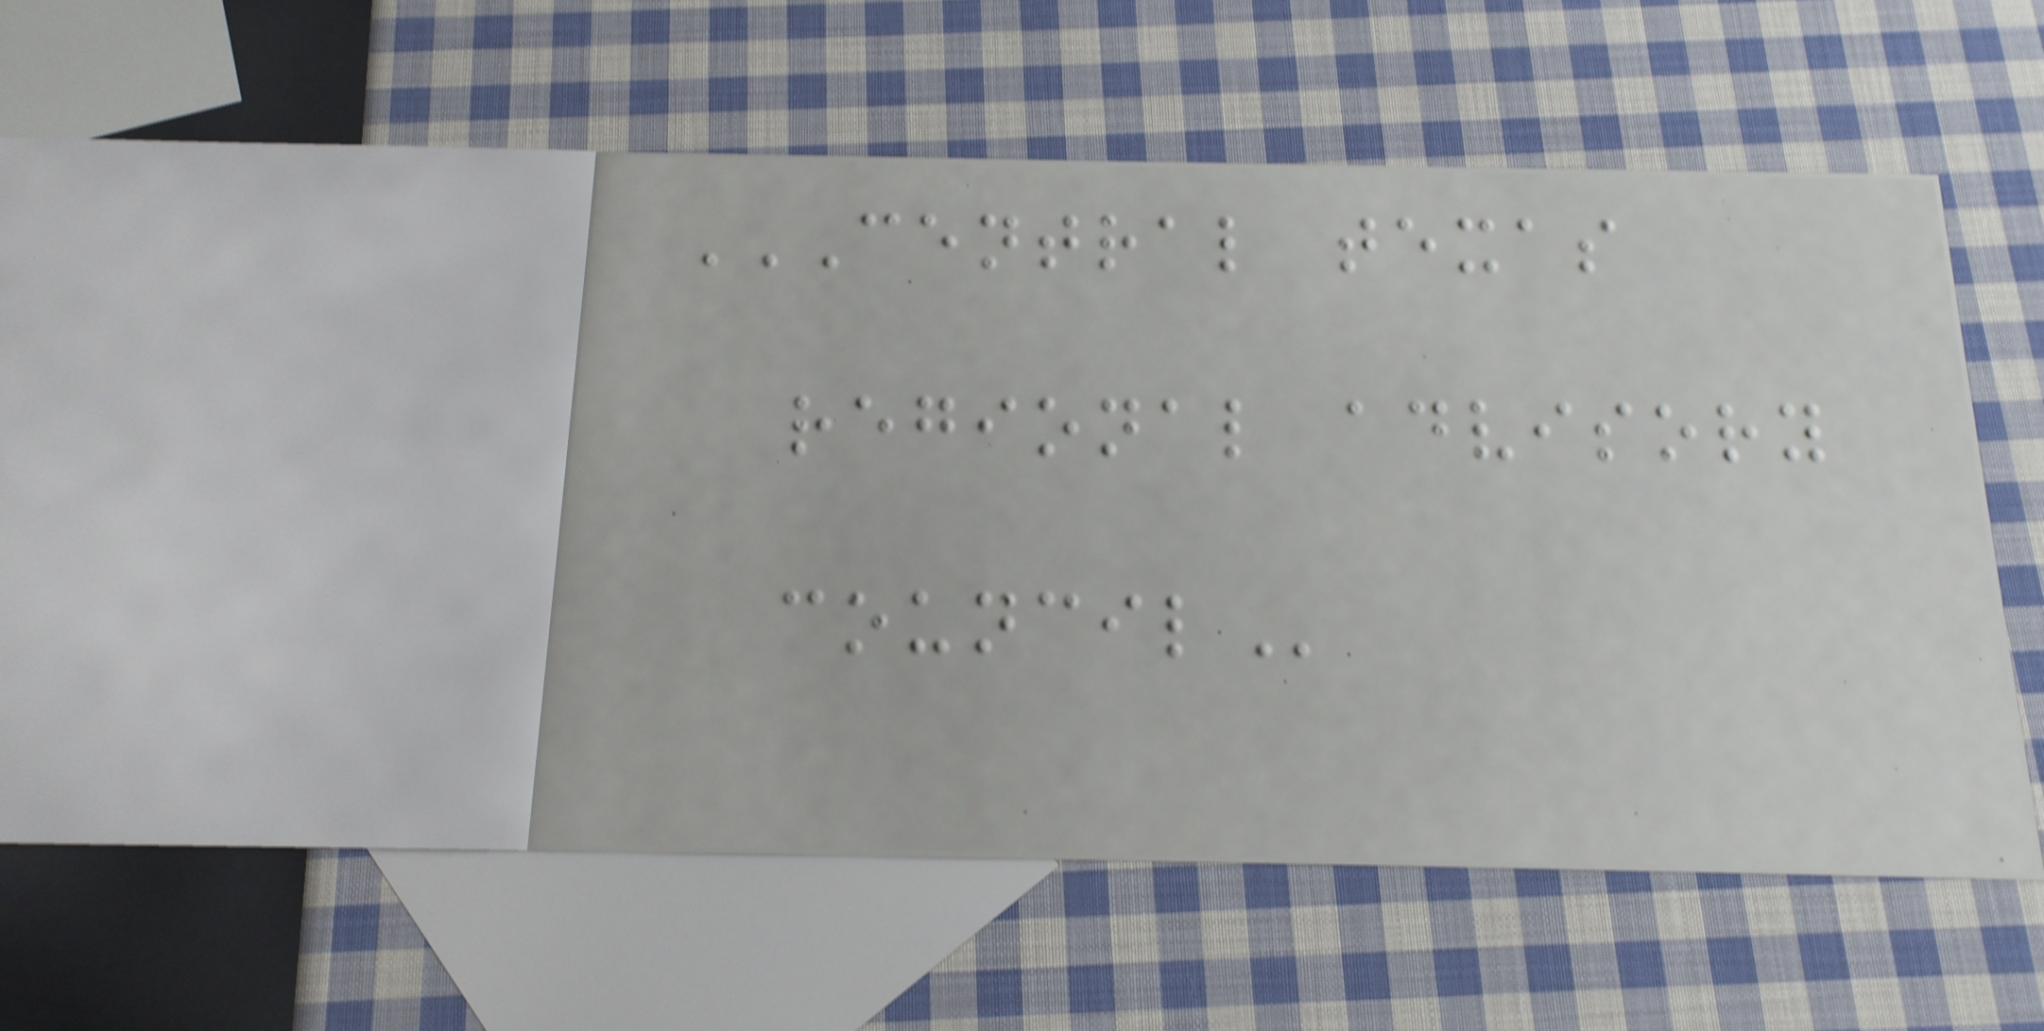CENTRAL TEXAS
REGIONAL ADVISORY
COUNCIL
